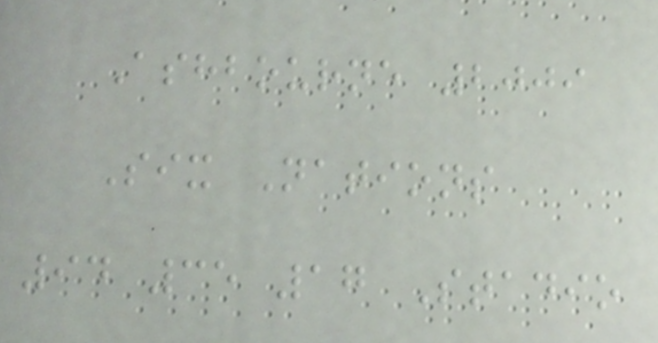Ashbourne 2009
Six Nations
94 35 17 Stadio
